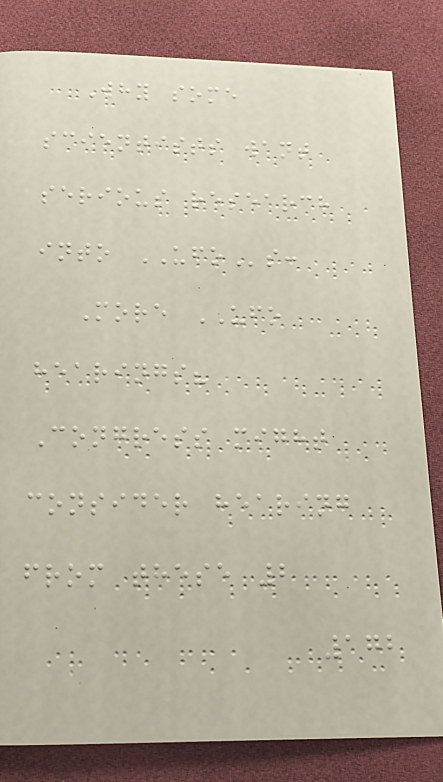Why some
scientists want
serious research
into UFOs:
More UFO
hearings?
Congress might
consider hearing
from these 2
172
